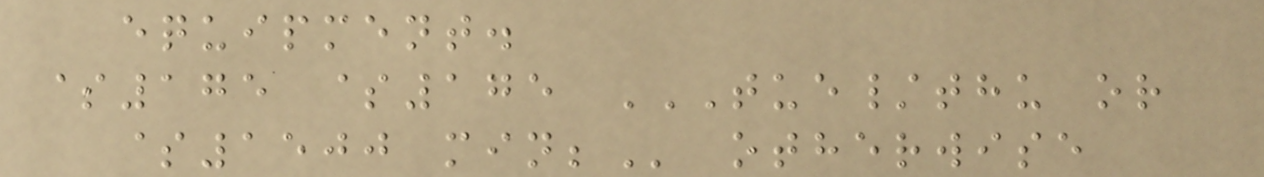equipment.
$175 $175 TUE/THU OR
$1500 MIN; otherwise
